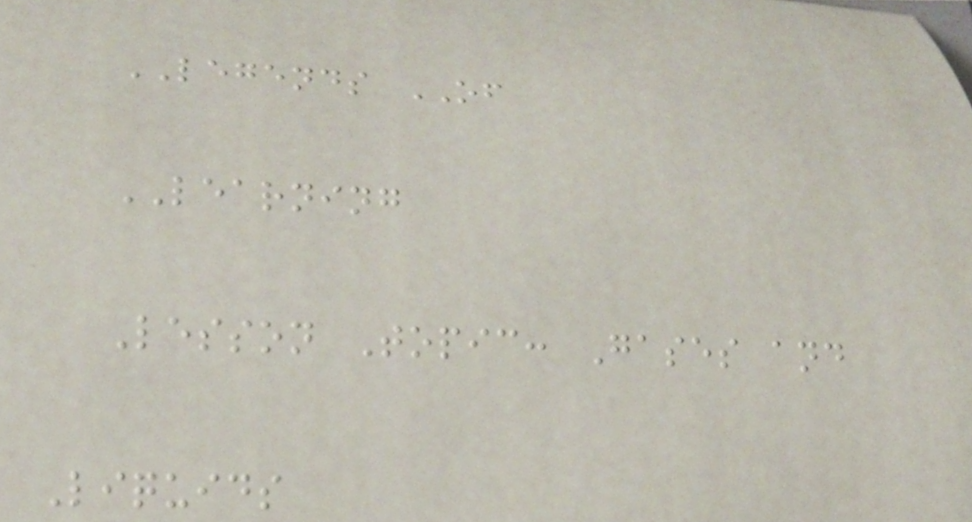LEGENDS OF
LEARNING
Lesson Topic: Gases and
Liquids
